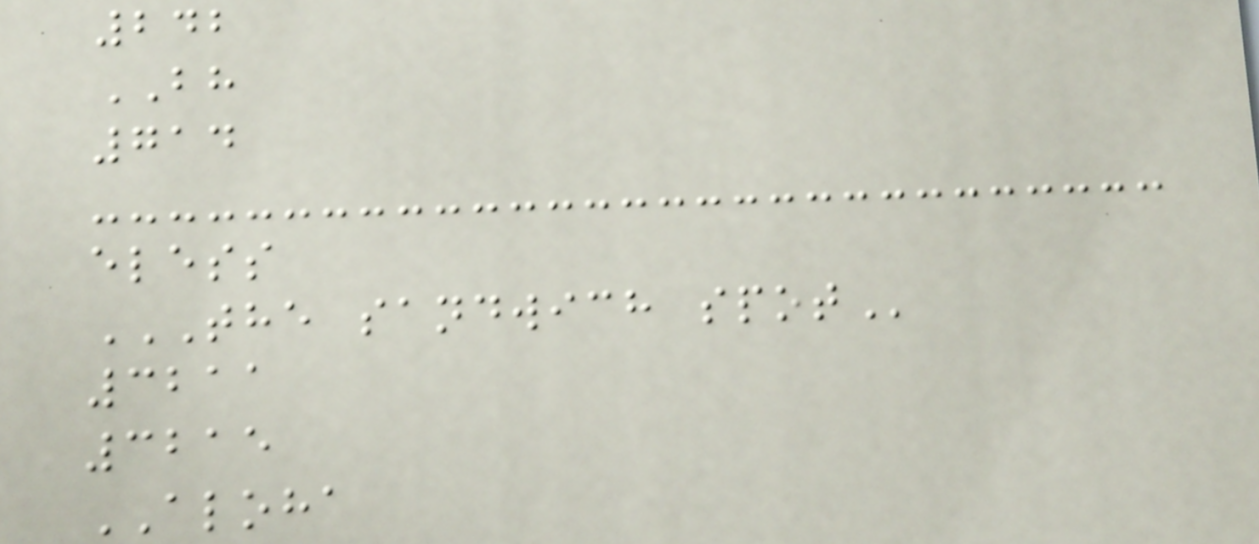242
BH
714
eless
THE SANDWICH SPOT
3211
3215
ALOHA
